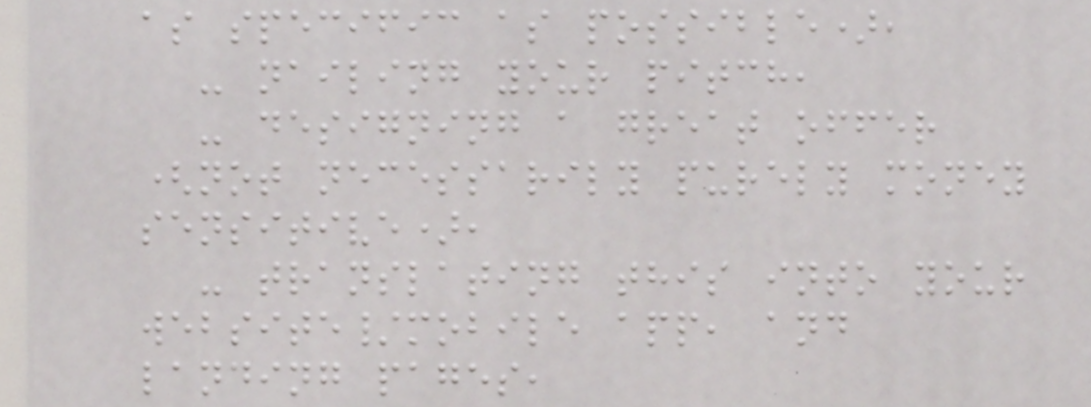as specific as possible),
- nailing your pitch,
- designing a great offer
(not necessarily purely money
sensitive),
- translating this into your
website/mobile app, and
landing pages,
